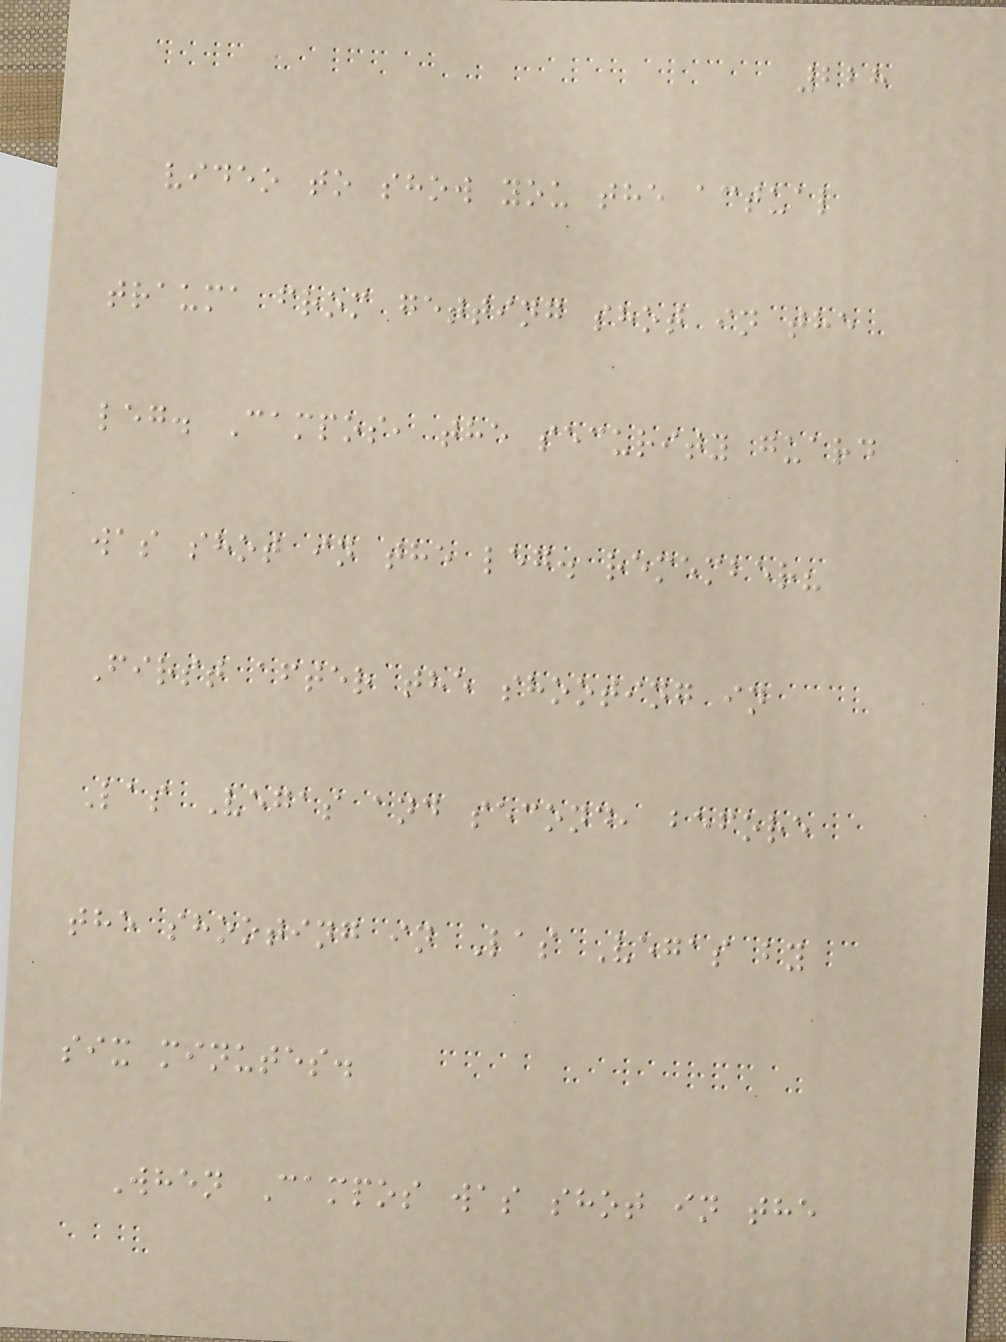228
video to show you the actual
trauma from getting shot in the
leg. Campos, the security guard
was shot in the leg. remember?
First after the shooting in
Las Vegas and second, before
the shooting in Las Vegas by
six minutes.
When Campos was shot in the
